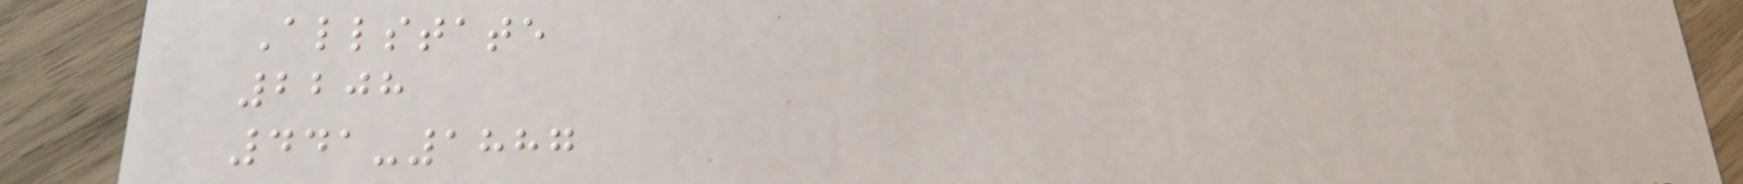Allstate
2208
441-1887
